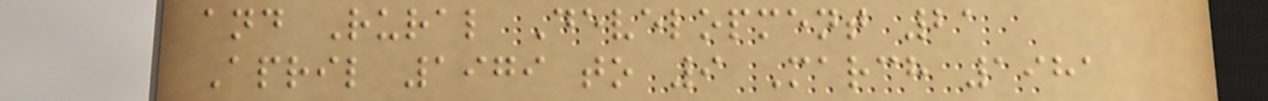and Rural Development 21
April 1979 to 9 March 1981
